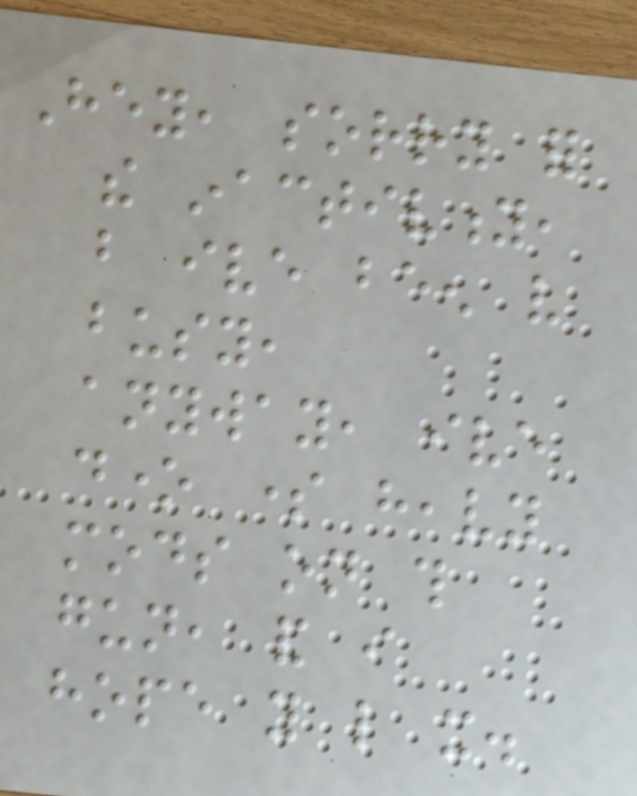Hey, sorry for
the inactivity,
but ive been very
busy,
anyway, ive
done some heavy
mods on this
gun, and i
hope you like it.
